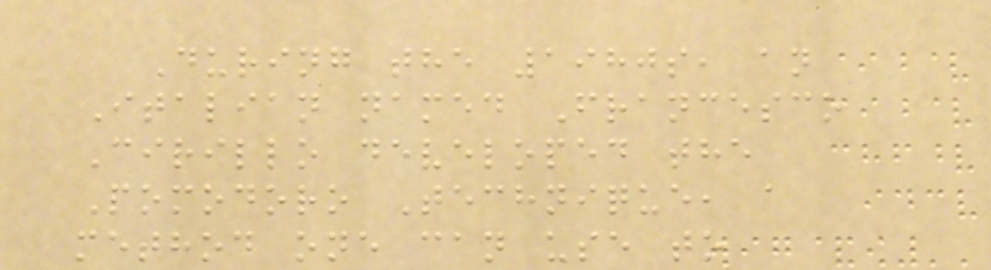During the 1980s, an
Italian named Francesco
Cirillo developed the
Pomodoro Technique, a
method one can use to
